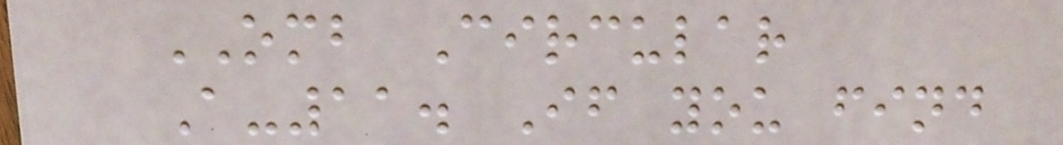OMB Circular
A-11. If you find
